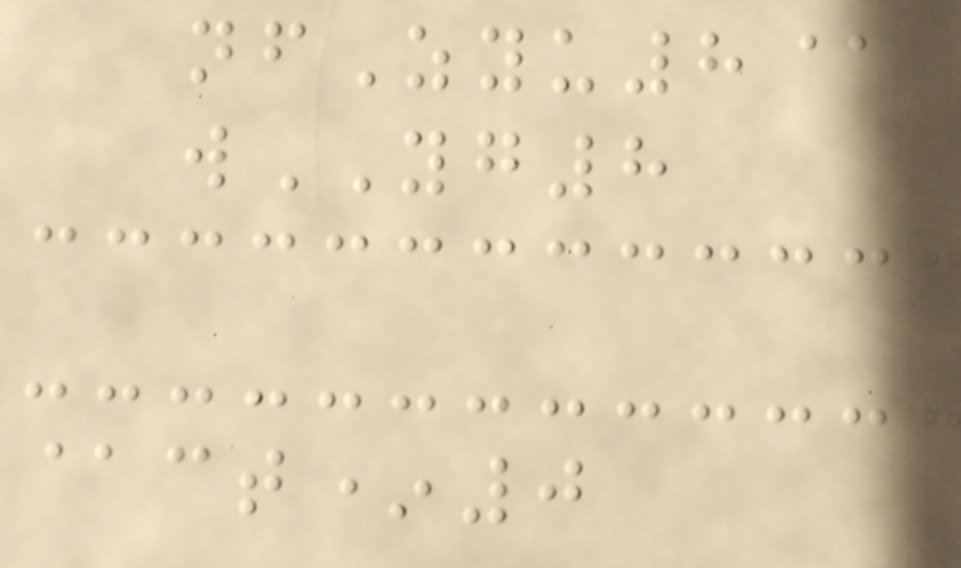nfZyu8@
wYG8
@ct*0
